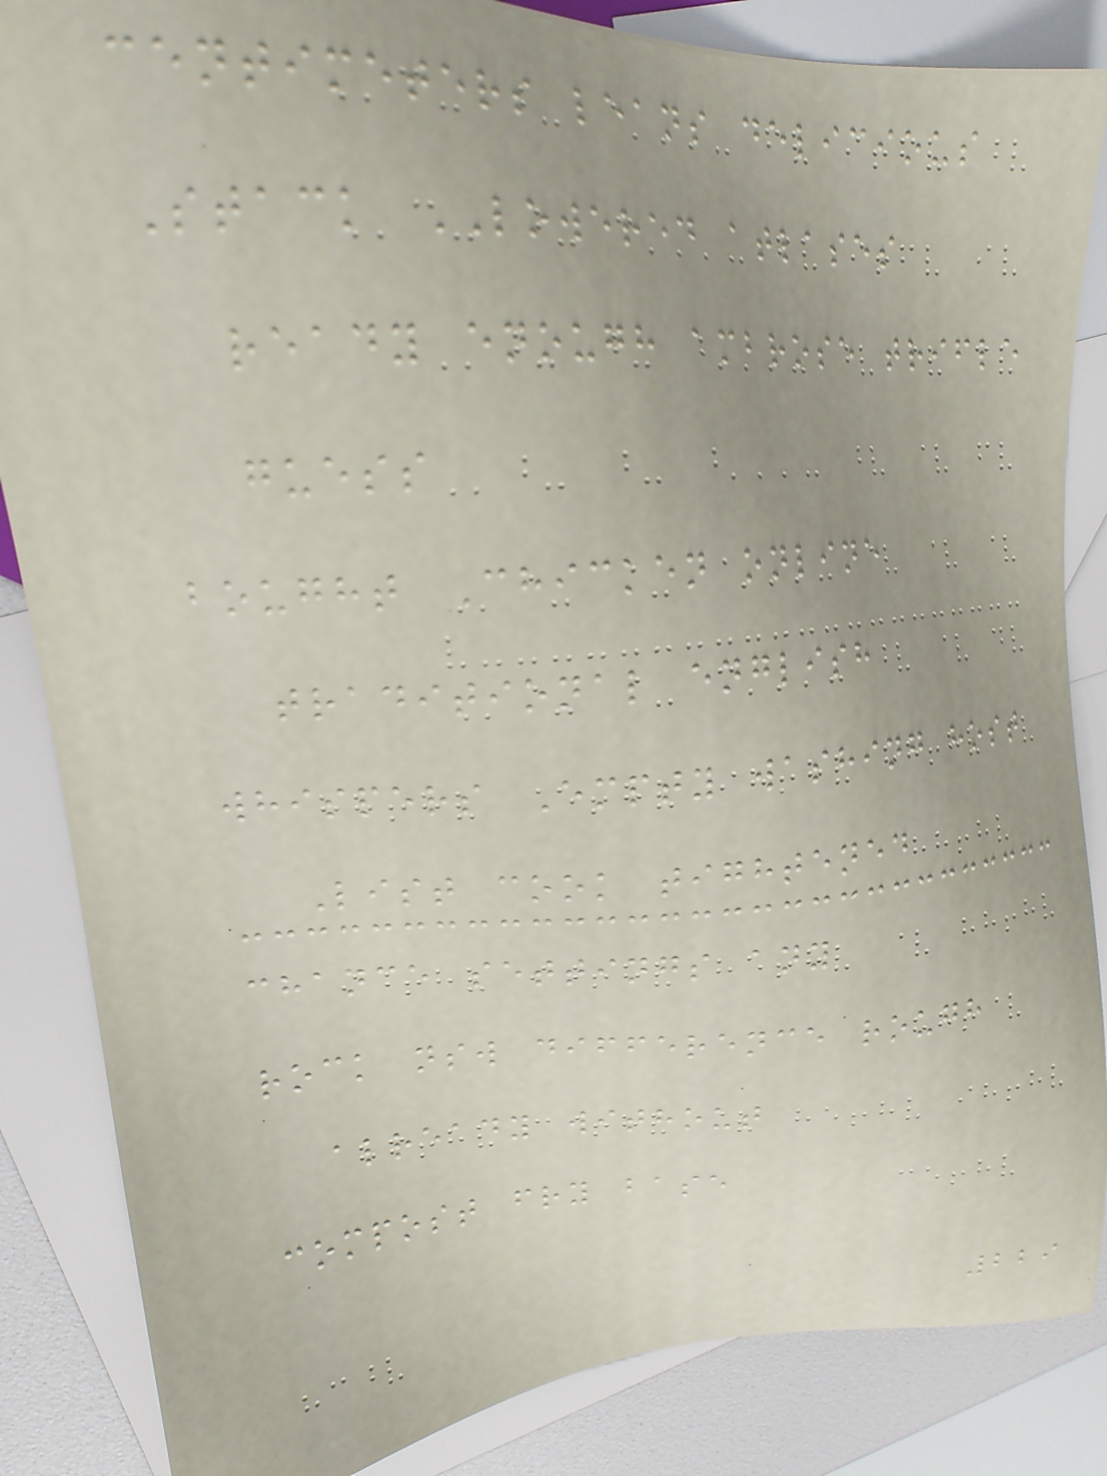centimeters leans delicious
Stack LOWERED atlases
ready enough ambrose trifle
guess
bought Chicken online
traditional english
whispers Empty washing host
List cook tightened
chance settings any
rock nsw difference rough
already without
compost fry base
229
